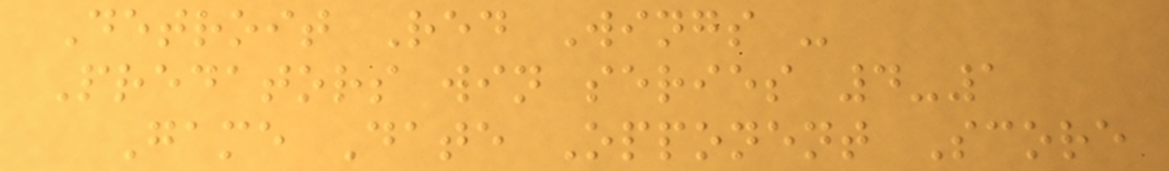Detroit Red Wings -
Predators win series 4-1
Game Date Opponent Score
